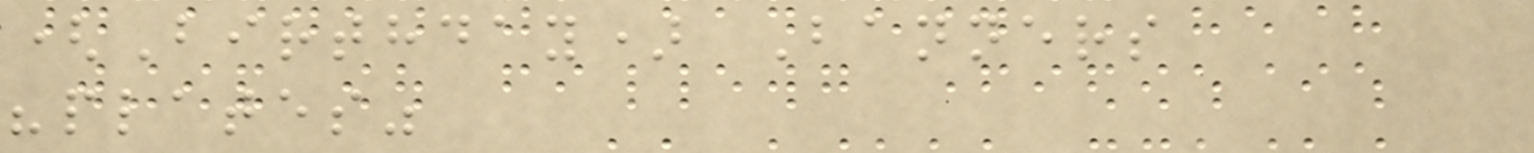(Birthday) Banners
"plates"
